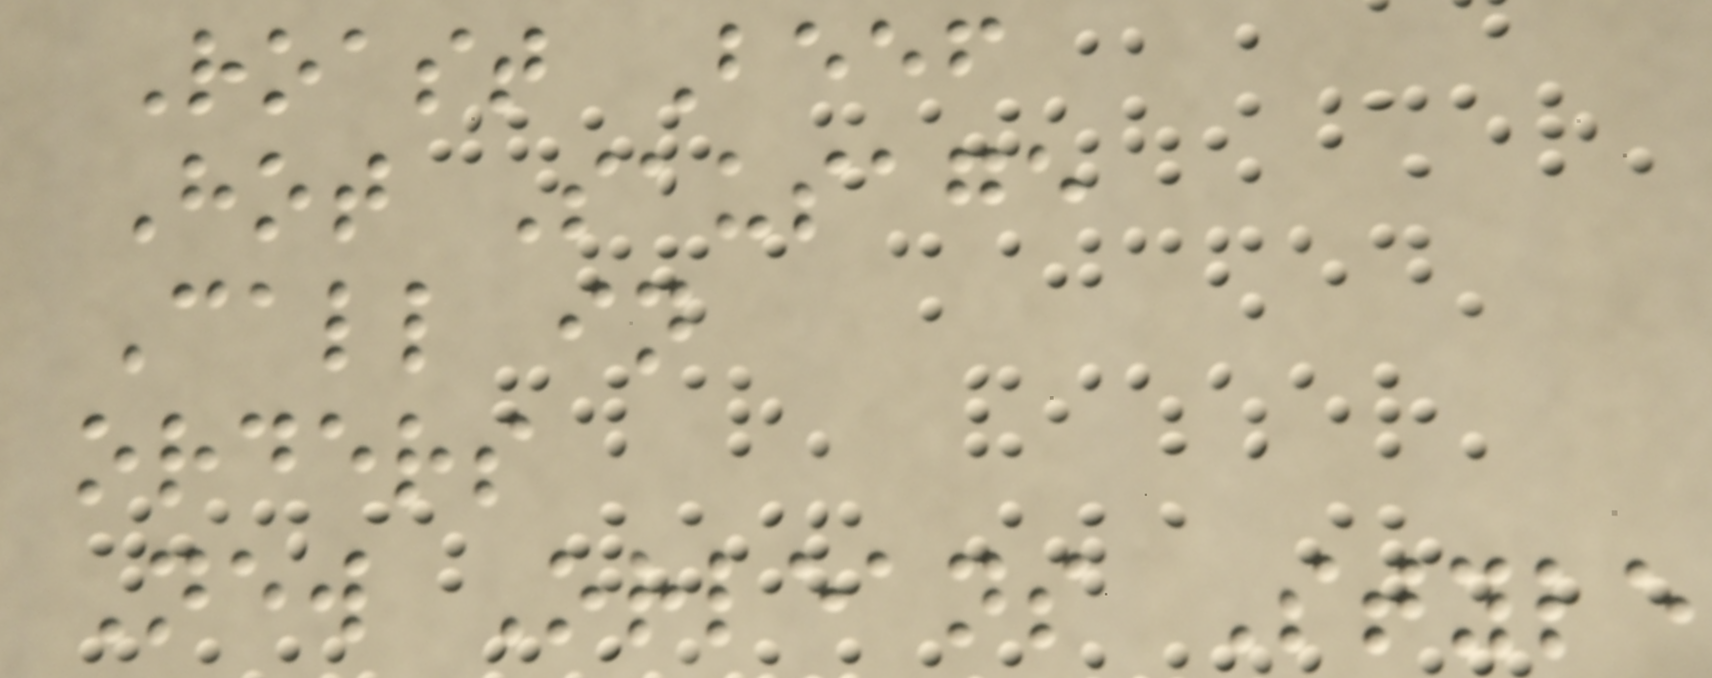Roast Beef
Hot Sausage
Call in
orders
New Orleans Style
